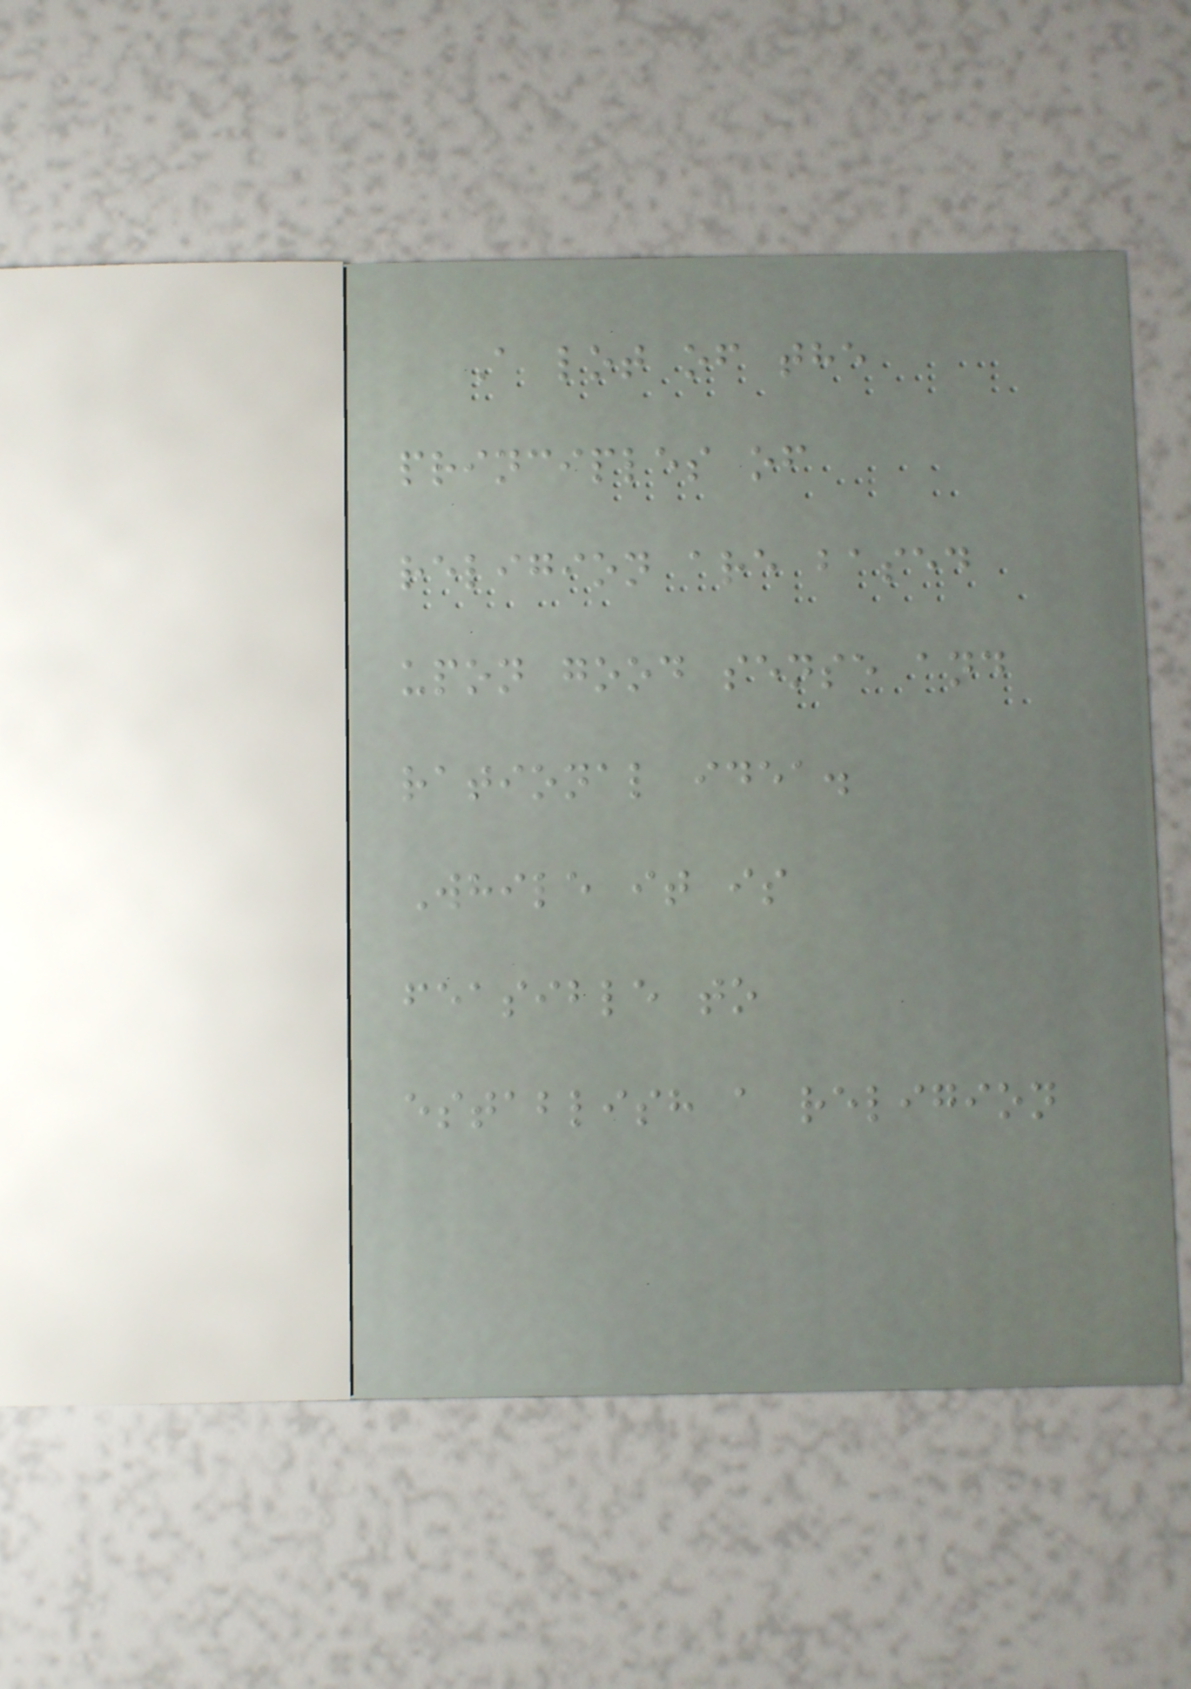A lot of the
principles of
religion are based
upon good sense and
rational idea.
While it is
feasible to
establish a religion
